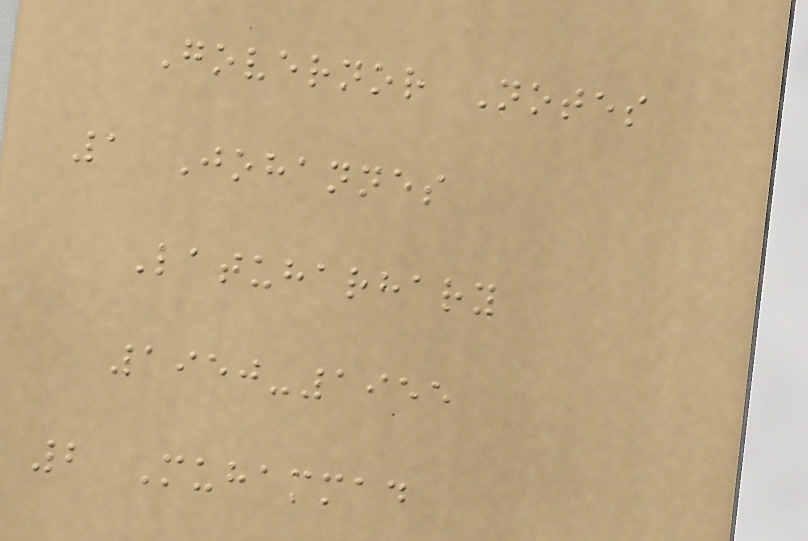Governor Notes
1 Johannes
Latuharhary
1950-1955
2 Muhammad
